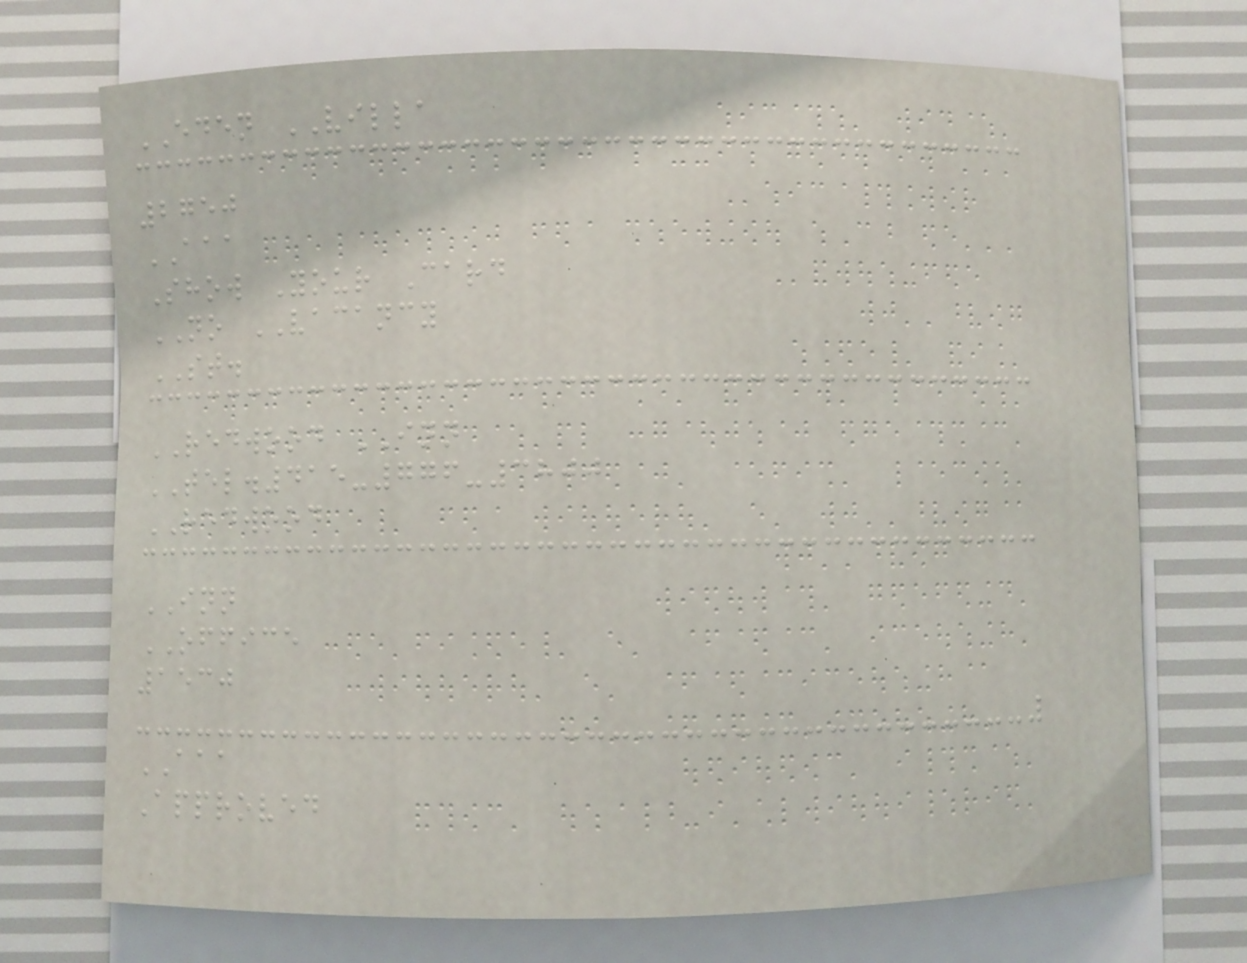EDEN VILLA
2750
AAA
Show Your Card
NO VACANCY
ST.
REDWOOD INN
TEL.415-776-3800
REDWOOD
INN
OFFICE
1530
AAA
Approved
